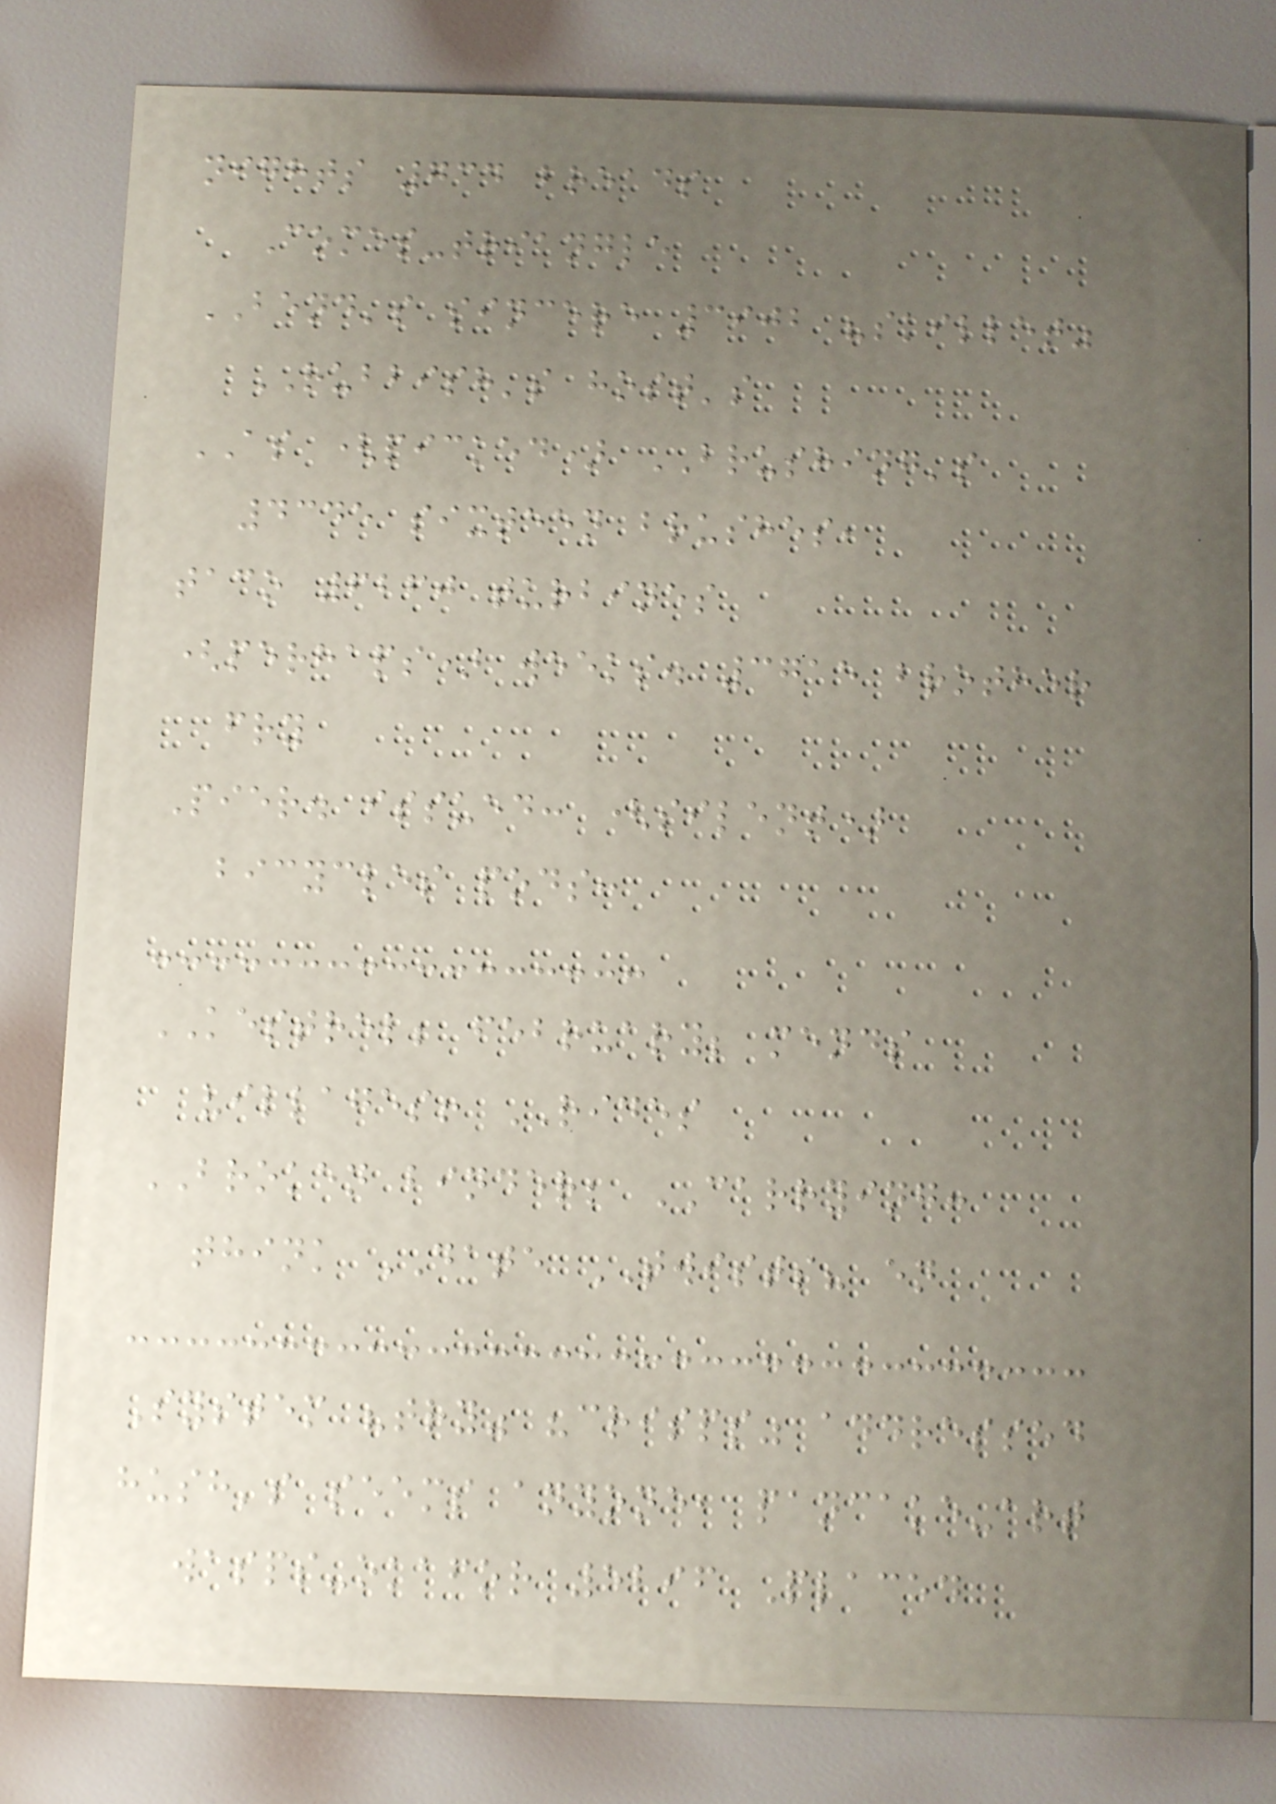nights 734 breads
Comes-triangle
BEND's sincere 3902 "skillet"
RUBBISH's host's
AS (picked) BRUSHING's
4345 sixteen brushes,
taco 6260 turbines
(perhaps) weeks. 3715 brother
fry
Pier. issued: (silent)
bicycles pods:
KESTREL; february; mends
villages! RIDES
BROKEN binder; CARRYING:
think DATE TWISTS? en
System "try" "crisps" addressed
hush's seems anyone, pancake-art
wasps-okafor 5296 Placed
